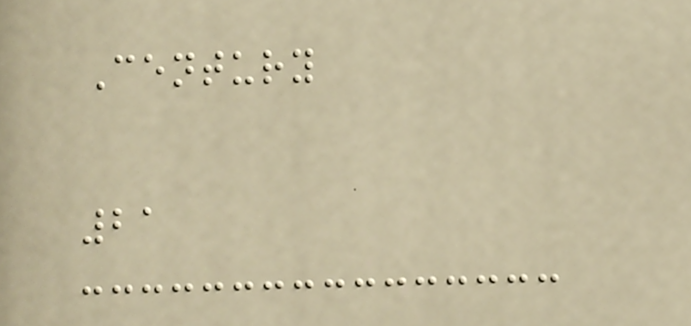Century
21
